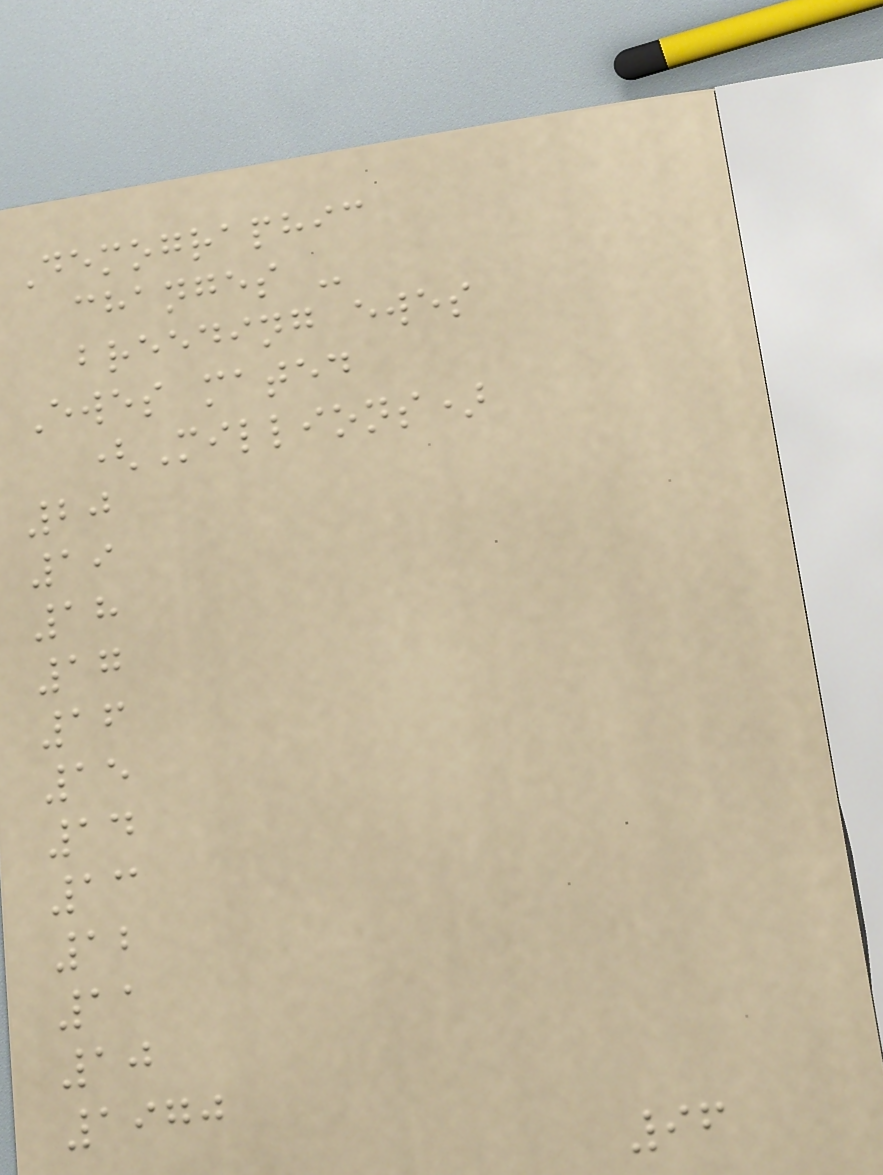Demographic
changes -
breeding ewes
Ewes mated
(Millions)
20
19
18
17
16
15
14
13
12
11
10
1970
96
